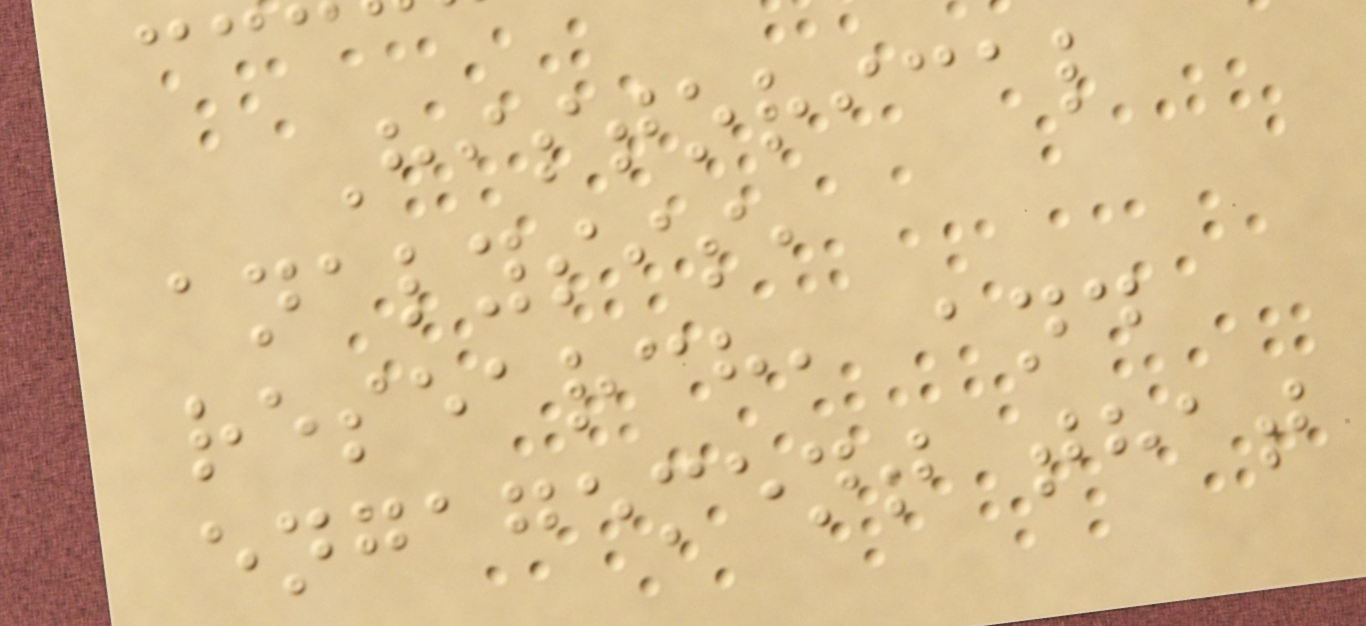Historical
analysis,
research, and
engagement that
